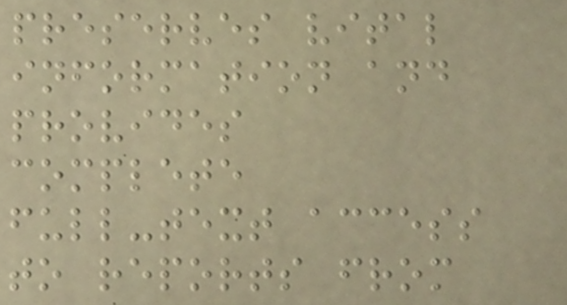preserves vital
information and
provides
complete
full-text access
to reports from
